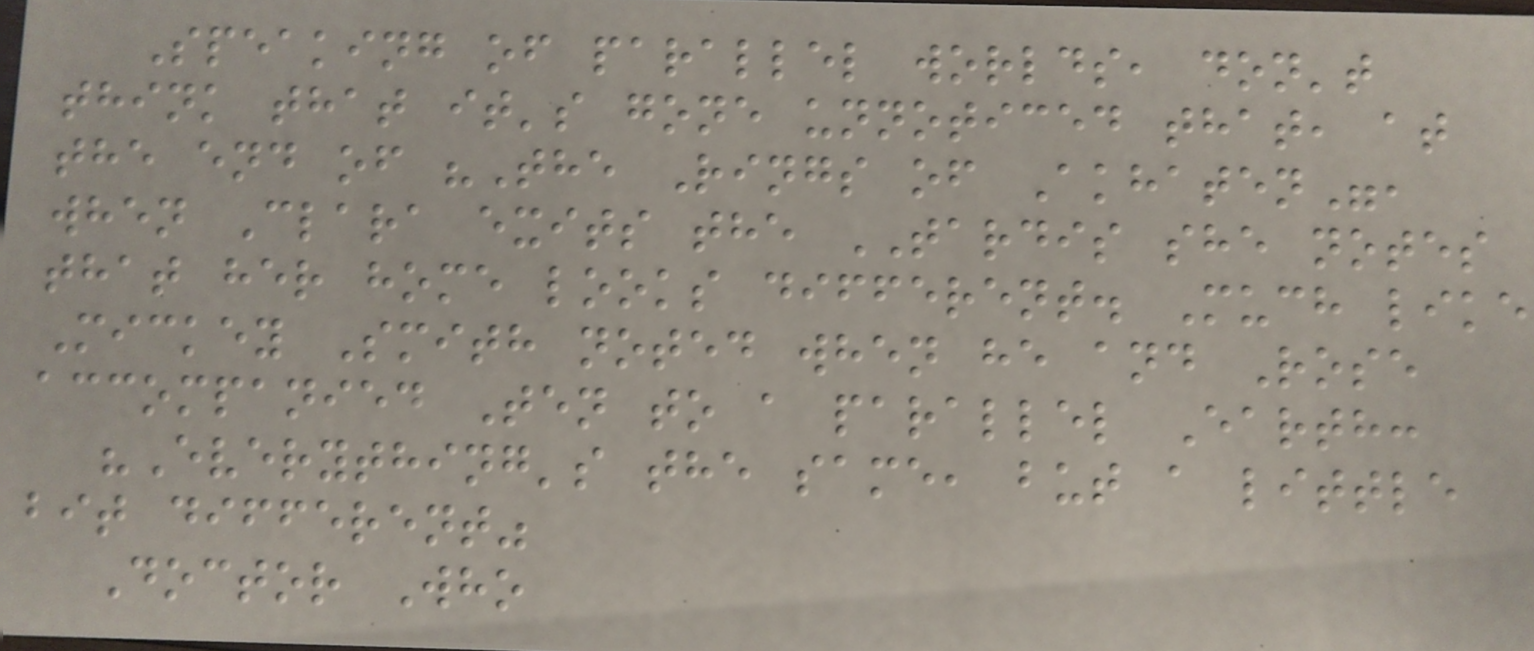Speaking of parallel worlds, don't
think that it's gone unnoticed that, at
the end of "The Rings of Akhaten",
when Clara exits the TARDIS she notes
that her home looks different. Much like
Mickey Smith noted when he and Rose
accompanied Ten to a parallel Earth:
"Everything's the same, but a little
bit different"
Doctor Who
